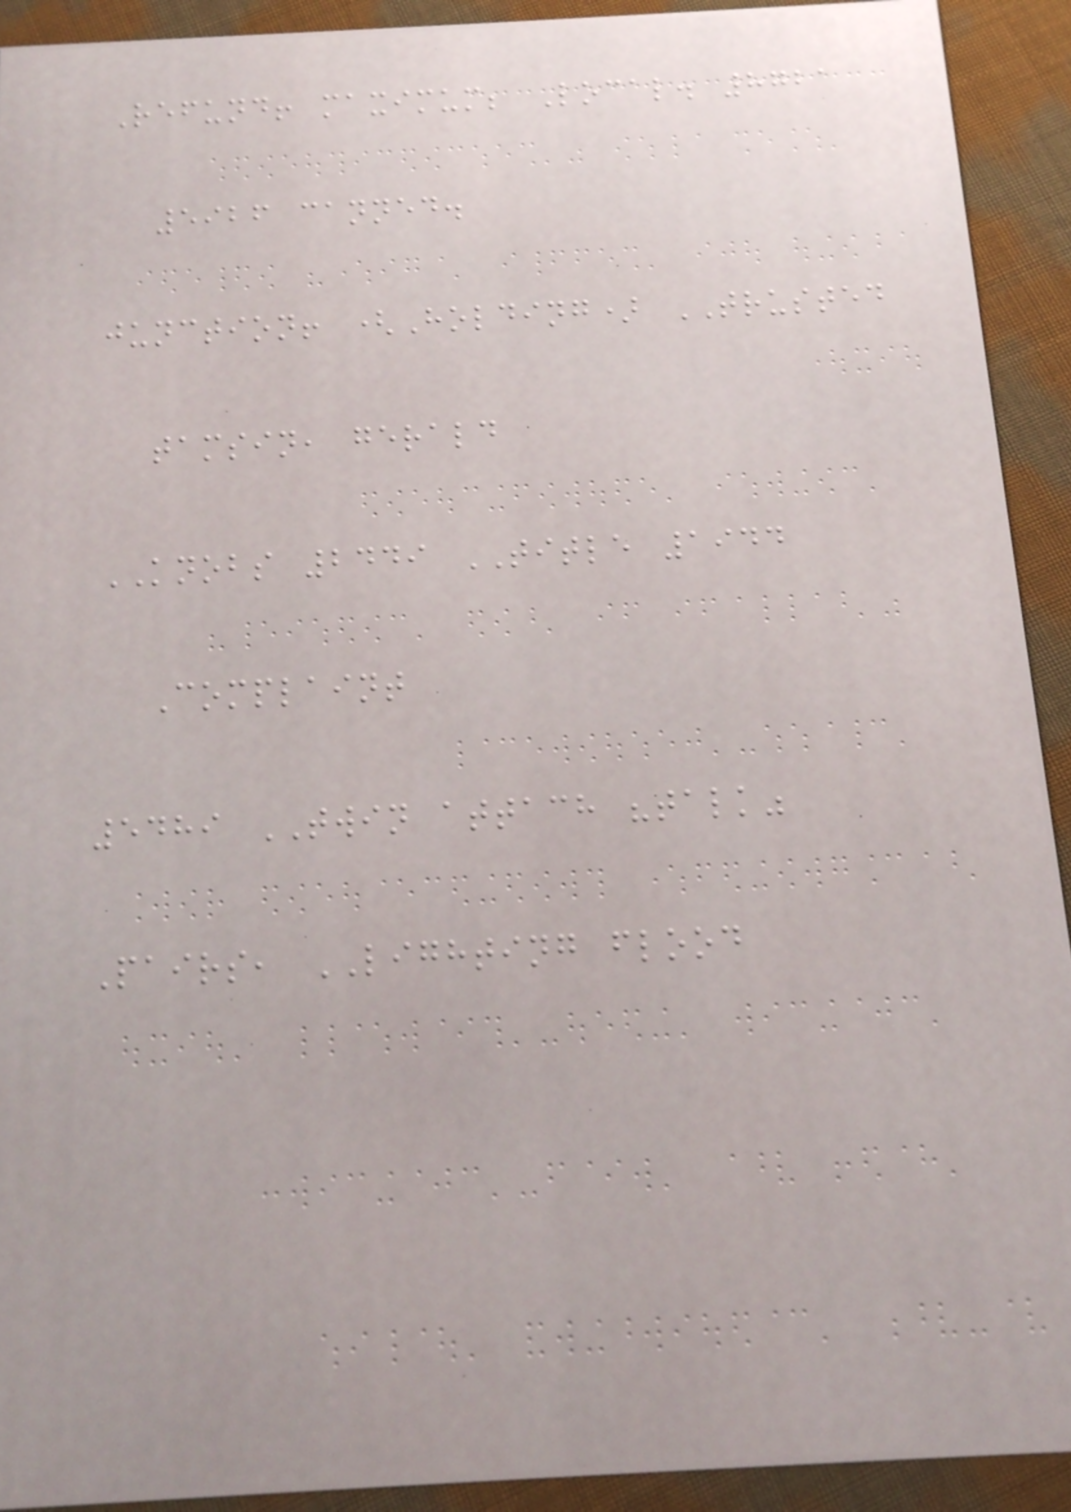Refund! maximum; Local. 8721
5926 canned.
junction! (Holding) TRUSTED
tamsin, gerald
KNOBS 2449 TITLE 1944
Complaint
5489 TWIN attach "talk"
Pairs, LIGHTING flood
